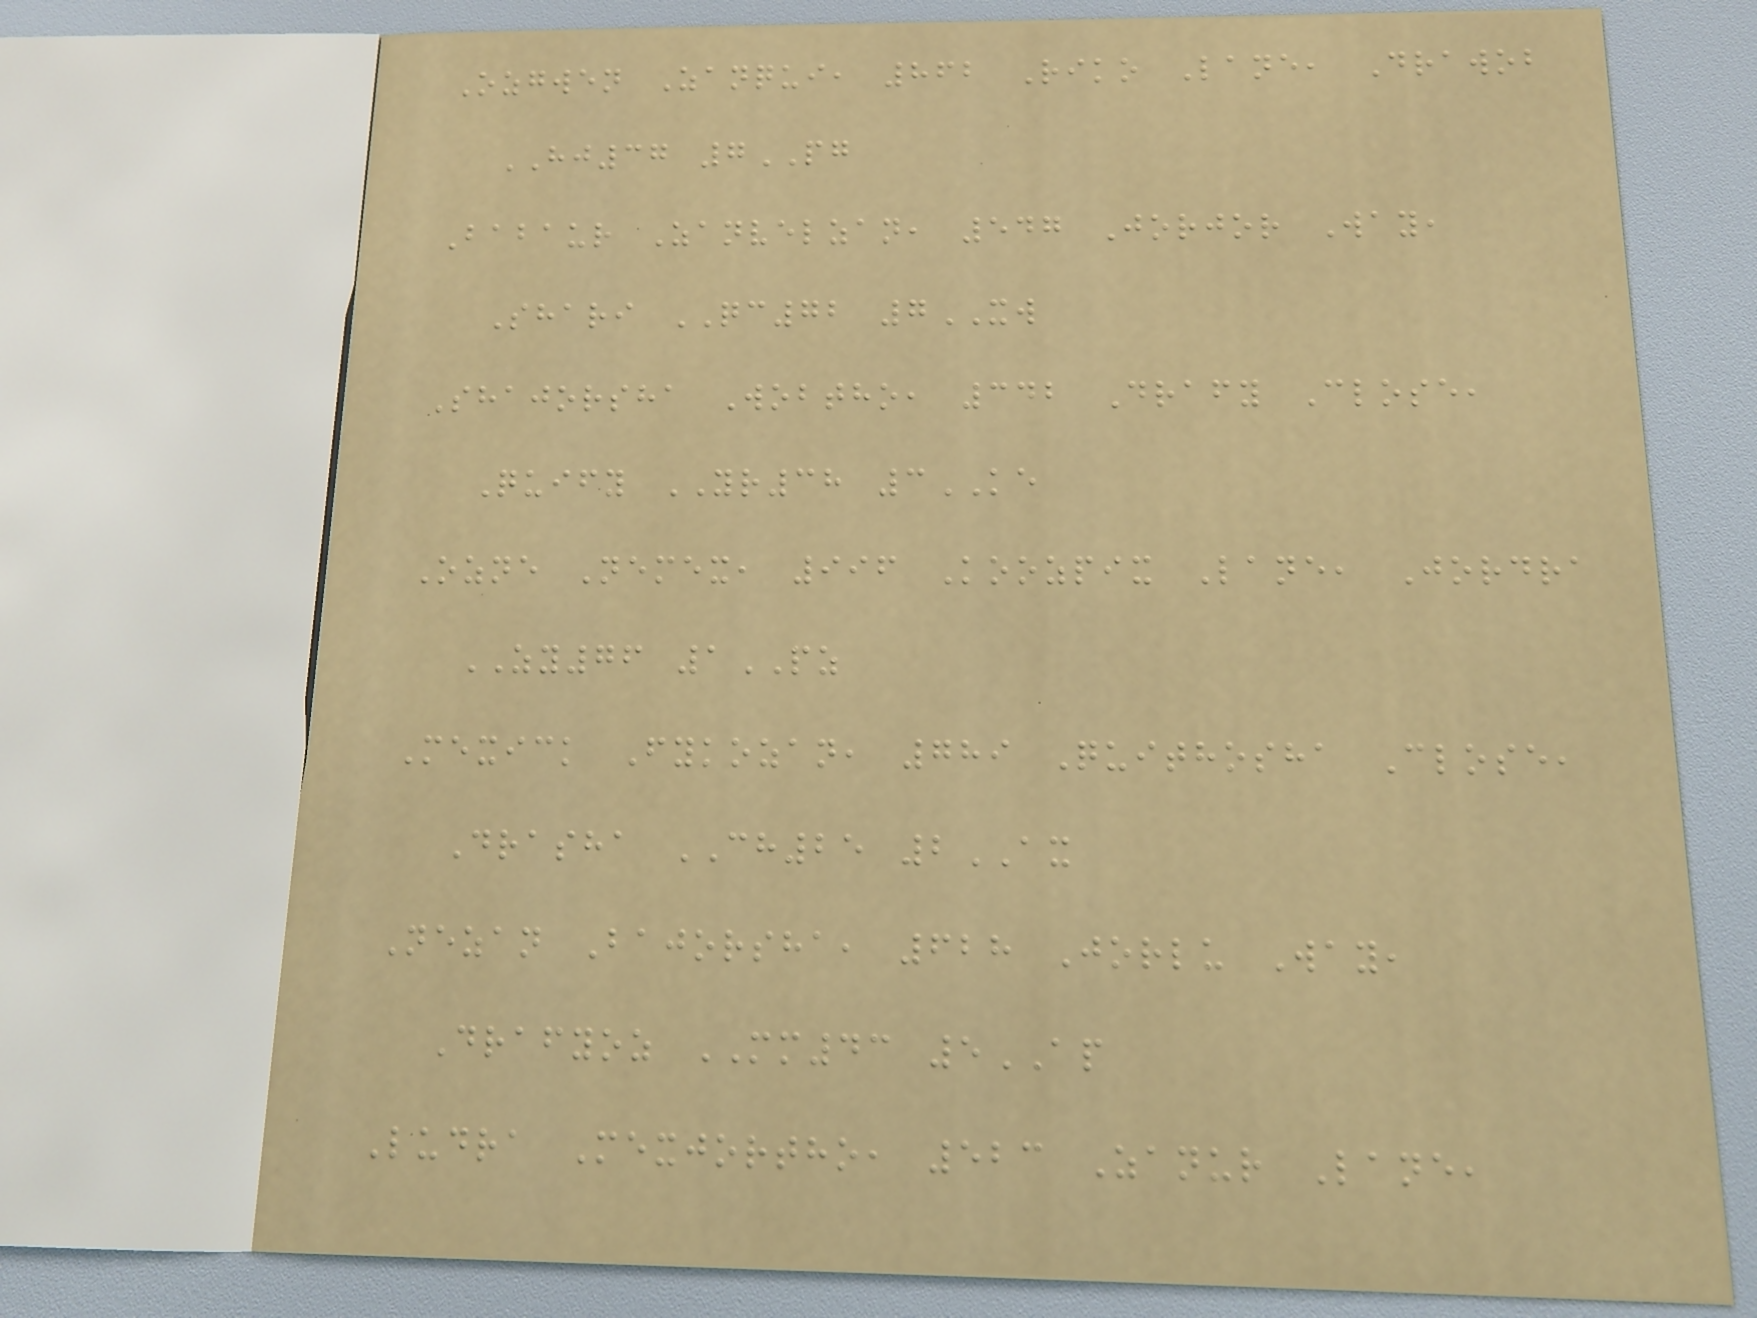Ozgwen Zanqui, 862 Riko Lane, Drawob
HJ37 7PG
Babaur Zanvelzan, 547 Jorjor Way,
Shari QC72 7XW
Shajorsha Wobtho, 342 Drafy Close,
Quify YR38 3KE
Ozne Nemex, 996 Koozpix Lane, Jordra
ZY76 1PZ
Mexick Fykozan, 789 Quithosha Close,
Drasha CH25 2AX
Nezan Bajorsha, 628 Jorlu Way,
Drafyoz MM43 5AP
Ludra Mexjortho, 523 Zanur Lane,
